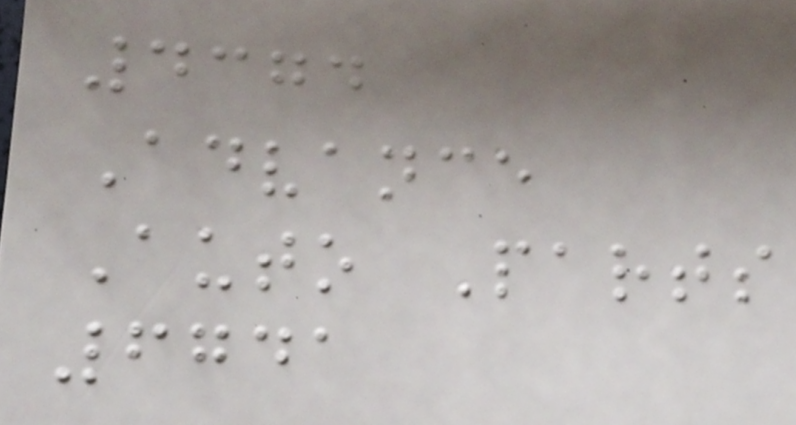4374
Advance
Auto Parts
6741
